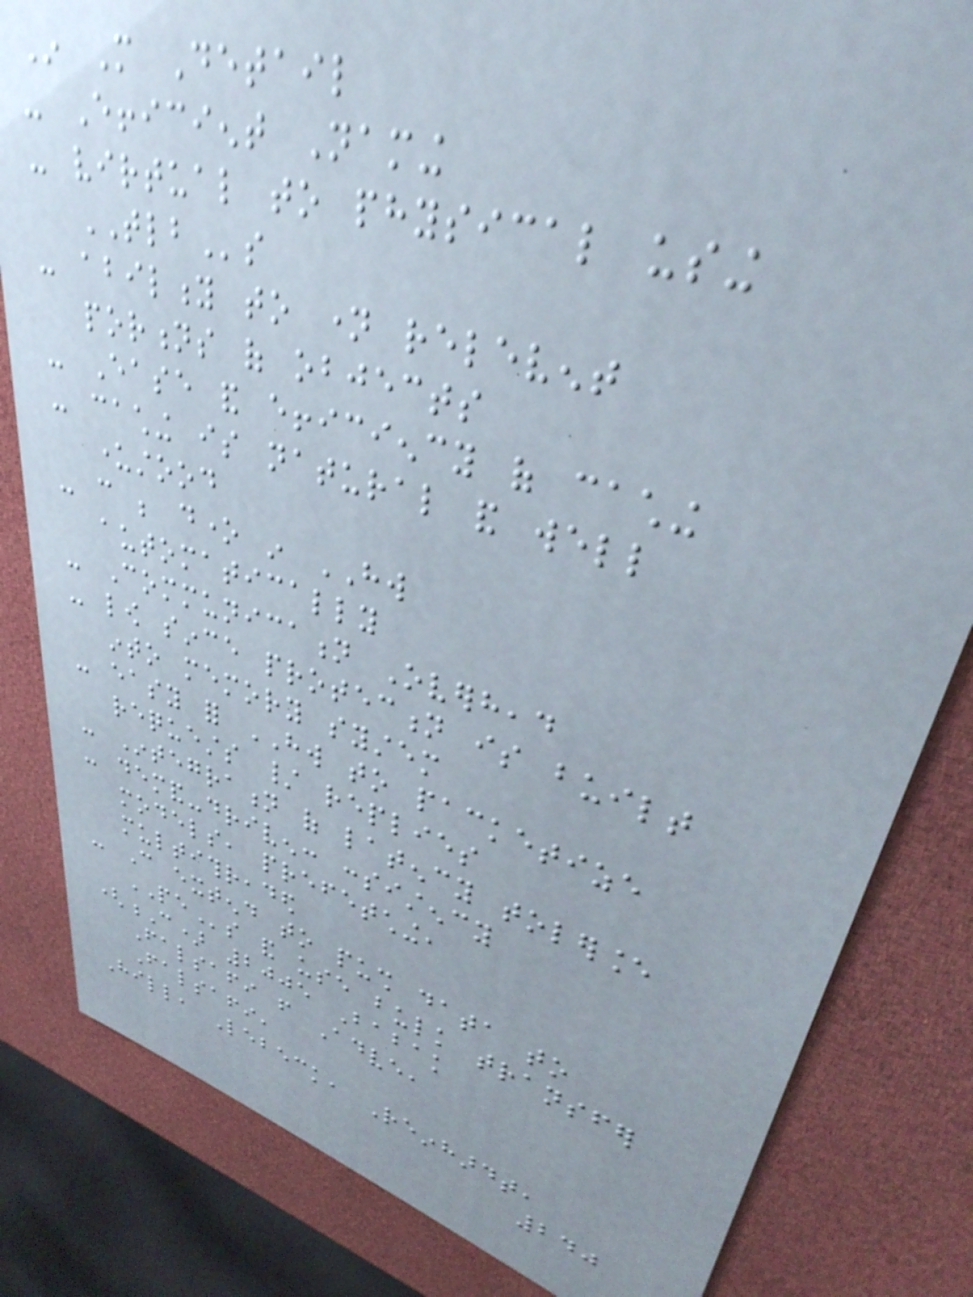In More Detail
- Efficient Naming
- virtual to physical using
TLBs
- ability to name relevent
portions of objects
- Ease and efficiency of caching
- caching is natural and well
understood
- can be done in HW
automatically
- Communication Overhead
- low since protection is built
into memory system
- easy for HW to packetize
requests / replies
- Integration of latency tolerance
- demand-driven: consistency
models, prefetching,
multithreaded
- Can extend to push data to
PEs and use bulk transfer
(C) 2005 Babak
Falsafi from Adve,
Falsafi,
Hill, Lebeck, Reinhardt,
240
